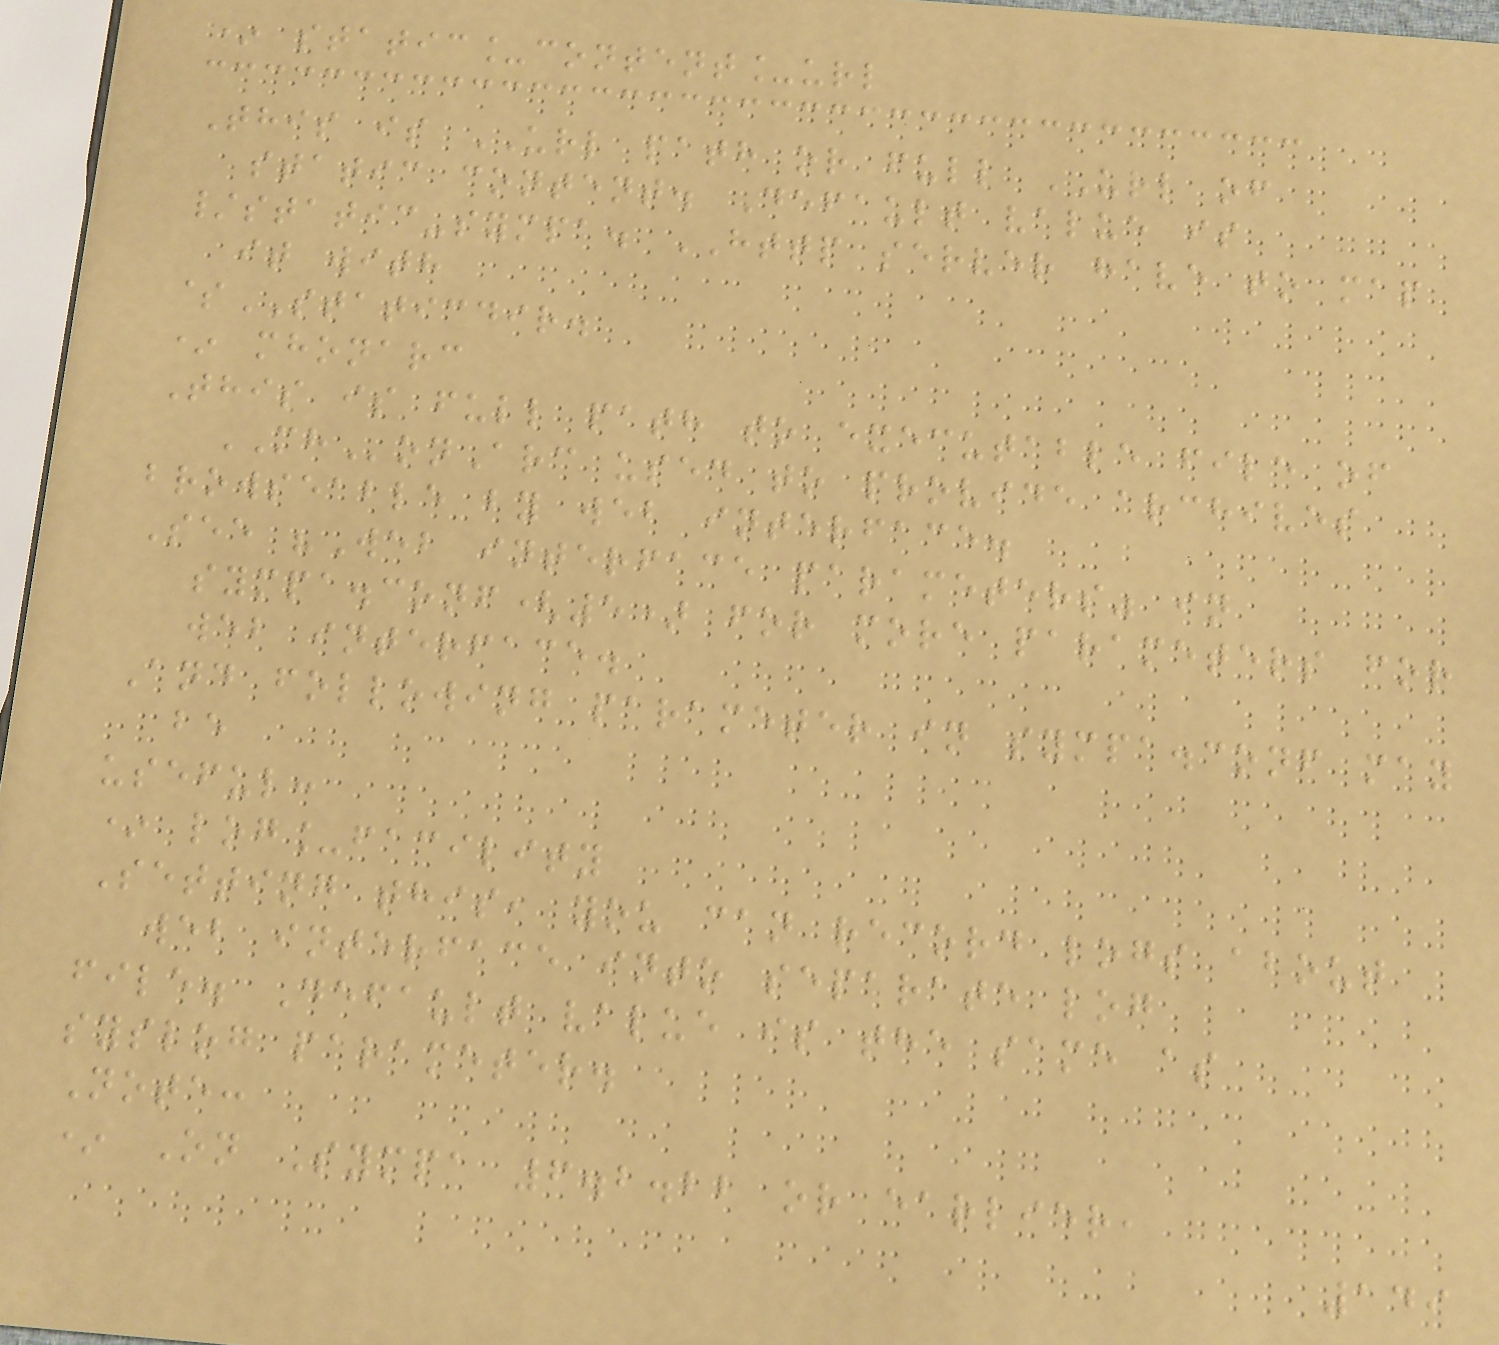* static_content_url
This is URL path or full URL of
static content. Default value is
/static-sympa. HTTP server have to map
it with
$STATICDIR.
* mhonarc
This is full path to executable file of
MHonArc used to provide archives
browseable by web interface.
See "Web interface parameters" in
sympa.conf(5) for more parameters for
web interface.
And following parameter in sympa.conf may
be
useful:
* log_facility
Setting this, you can record logs about
web interface into separate log
file. Default value is the same as
syslog parameter.
Note:
* On Sympa 6.2.22 or earlier,
149
